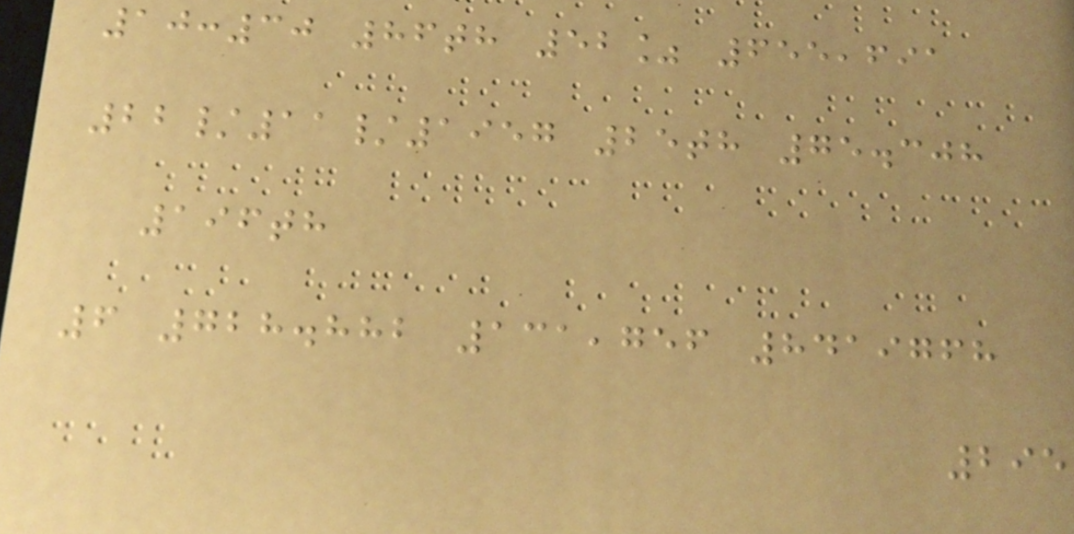10:30 86th 52% 655,691
22/11/1957 25th 75.308
196th
6 728.882 131,756 8419768
295
